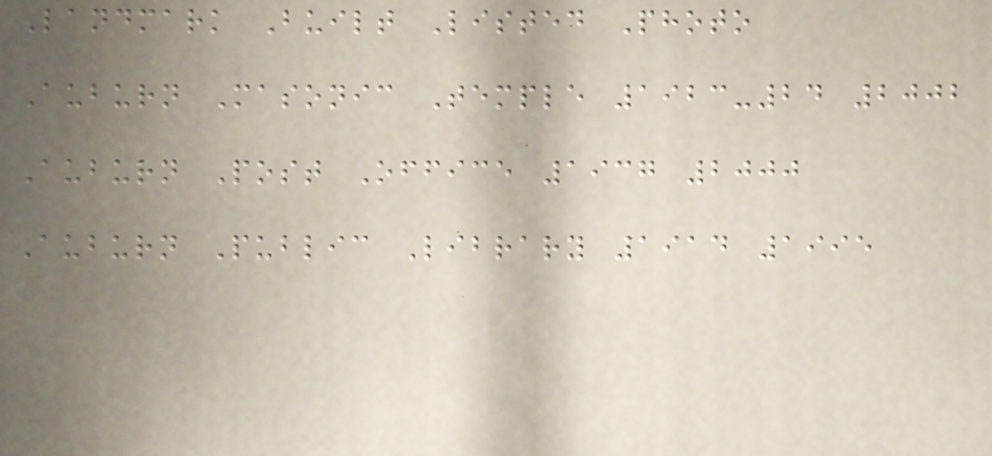Landmark Built Listed Photo
Auburn Masonic Temple 1923-24 2002
Auburn Post Office 1937 2000
Auburn Public Library 1914 1995
